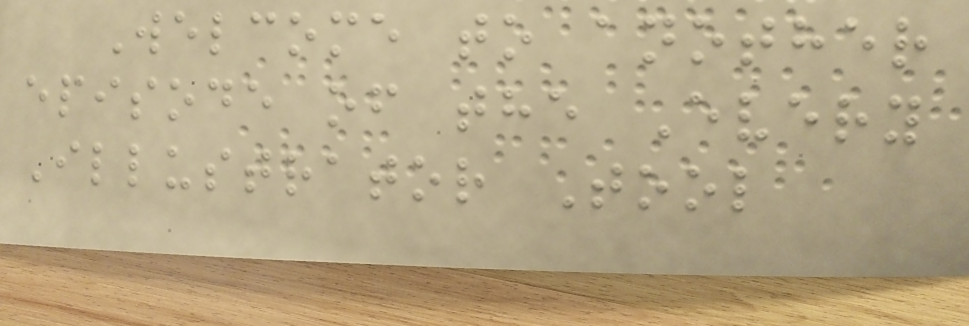Welcome to another
episode of the Every
Illustrator Tool
